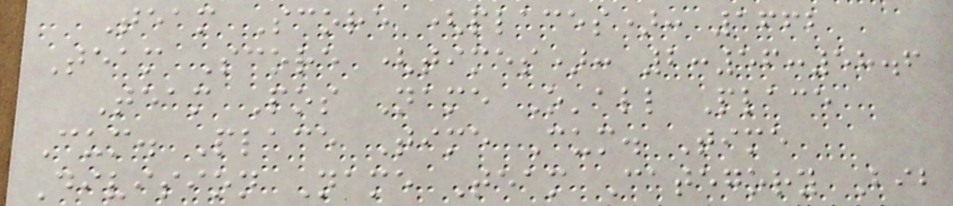Team Score (places): 1662
Team Score (times): 2:56:58.6
Team Pos Name O'all Place
Cum. Place Time Cum. Time
Division Name Team Category Bib
